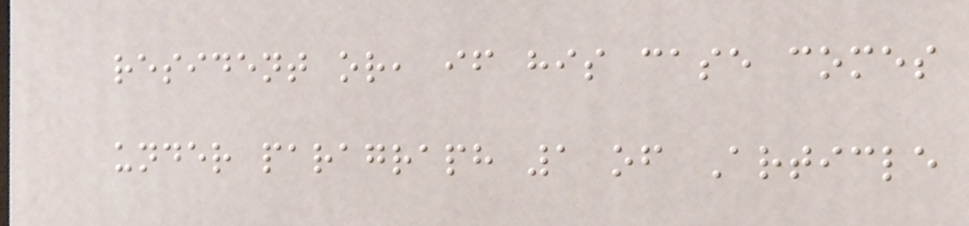resident or, if his case comes
under paragraph 1 of Article
